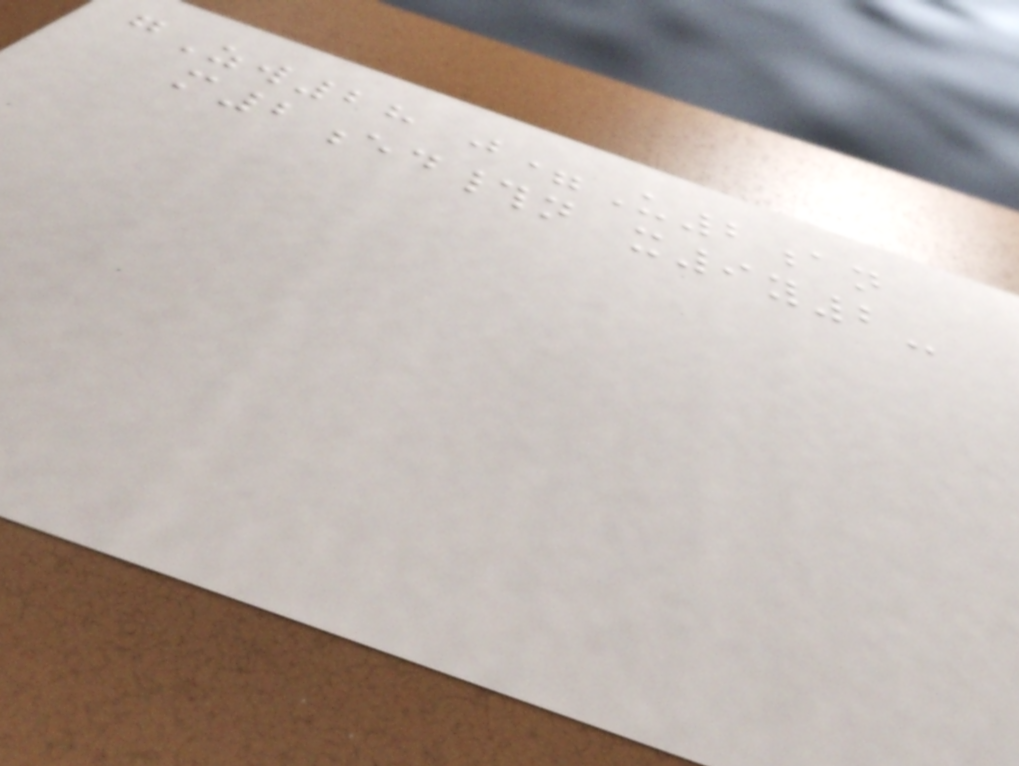gZw28 j=U2an
m2ed#n x9y2-
